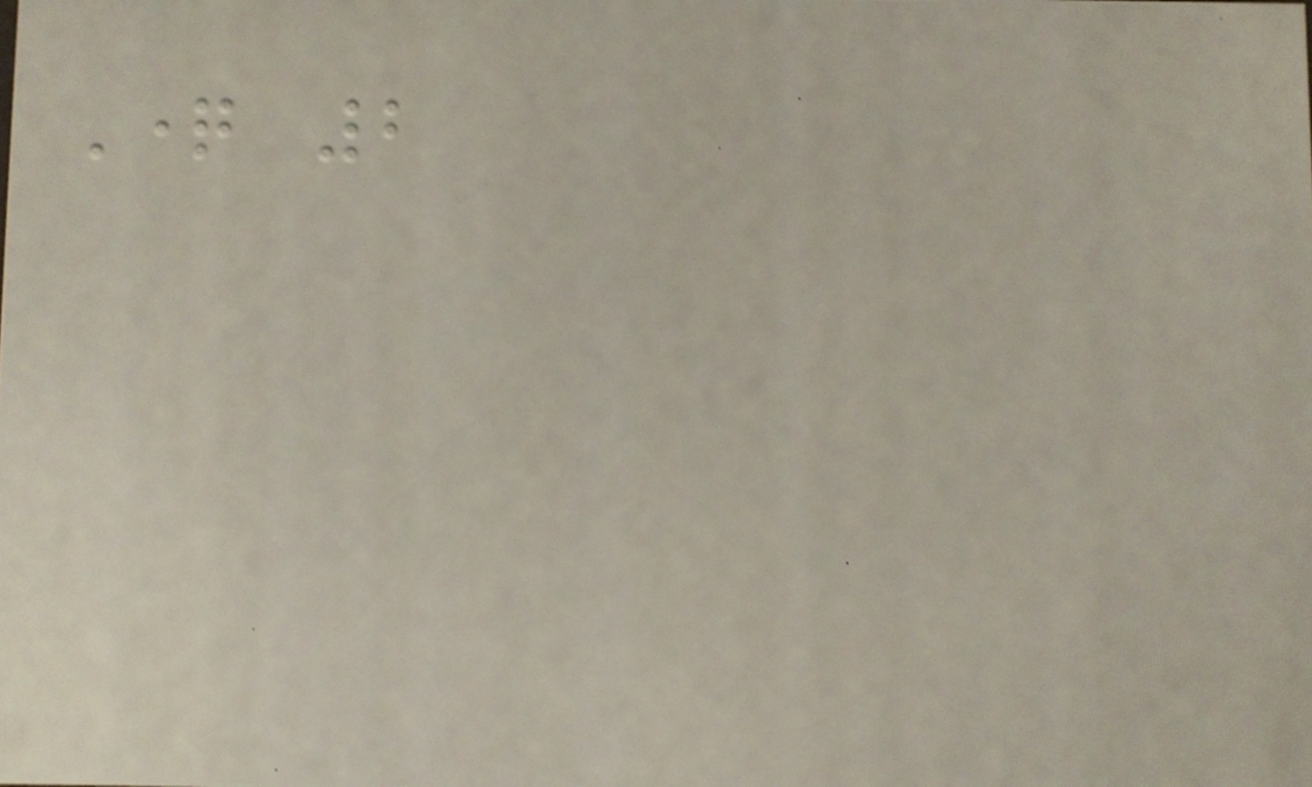Question 2
